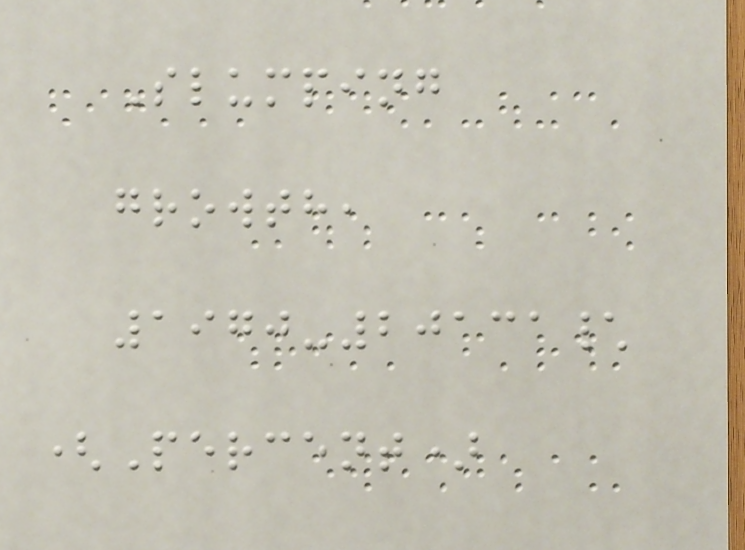Slumping
growth,
1970-20131\
(Percent)
